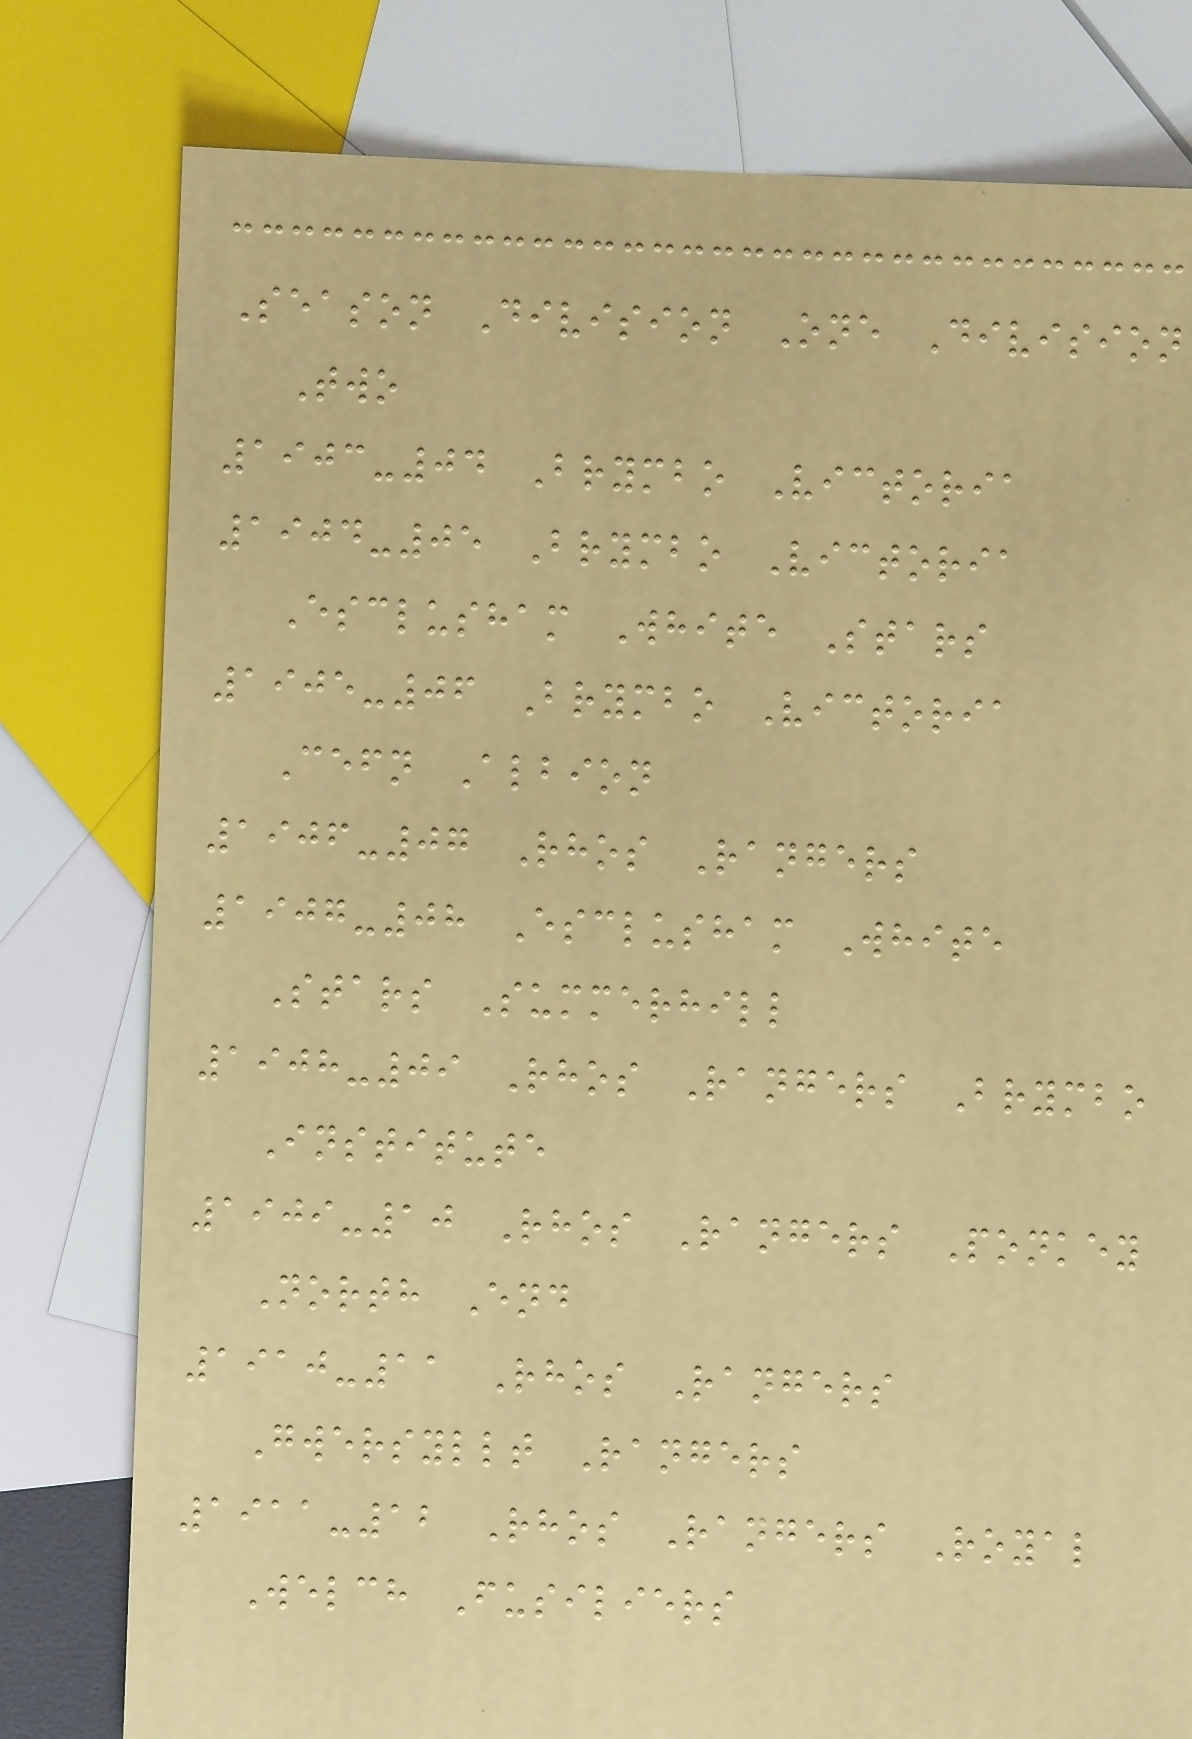Season Division One Division
Two
1903-04 Brymbo Victoria
1904-05 Brymbo Victoria
Esclusham White Stars
1905-06 Brymbo Victoria
Cefn Albion
1906-07 Rhos Rangers
1907-08 Esclusham White
Stars Summerhill
1908-09 Rhos Rangers Brymbo
Institute
1909-10 Rhos Rangers Ponkey
North End
1910-11 Rhos Rangers
Gwersyllt Rangers
1911-12 Rhos Rangers Royal
Welch Fusiliers
